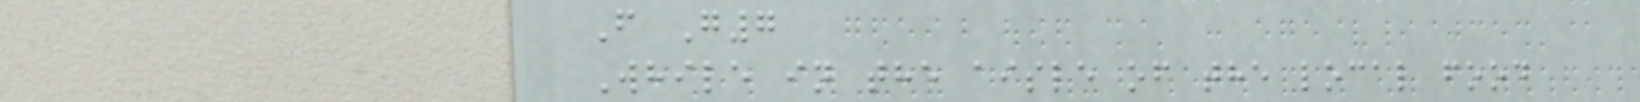F G7
While in the aisle of the local food
